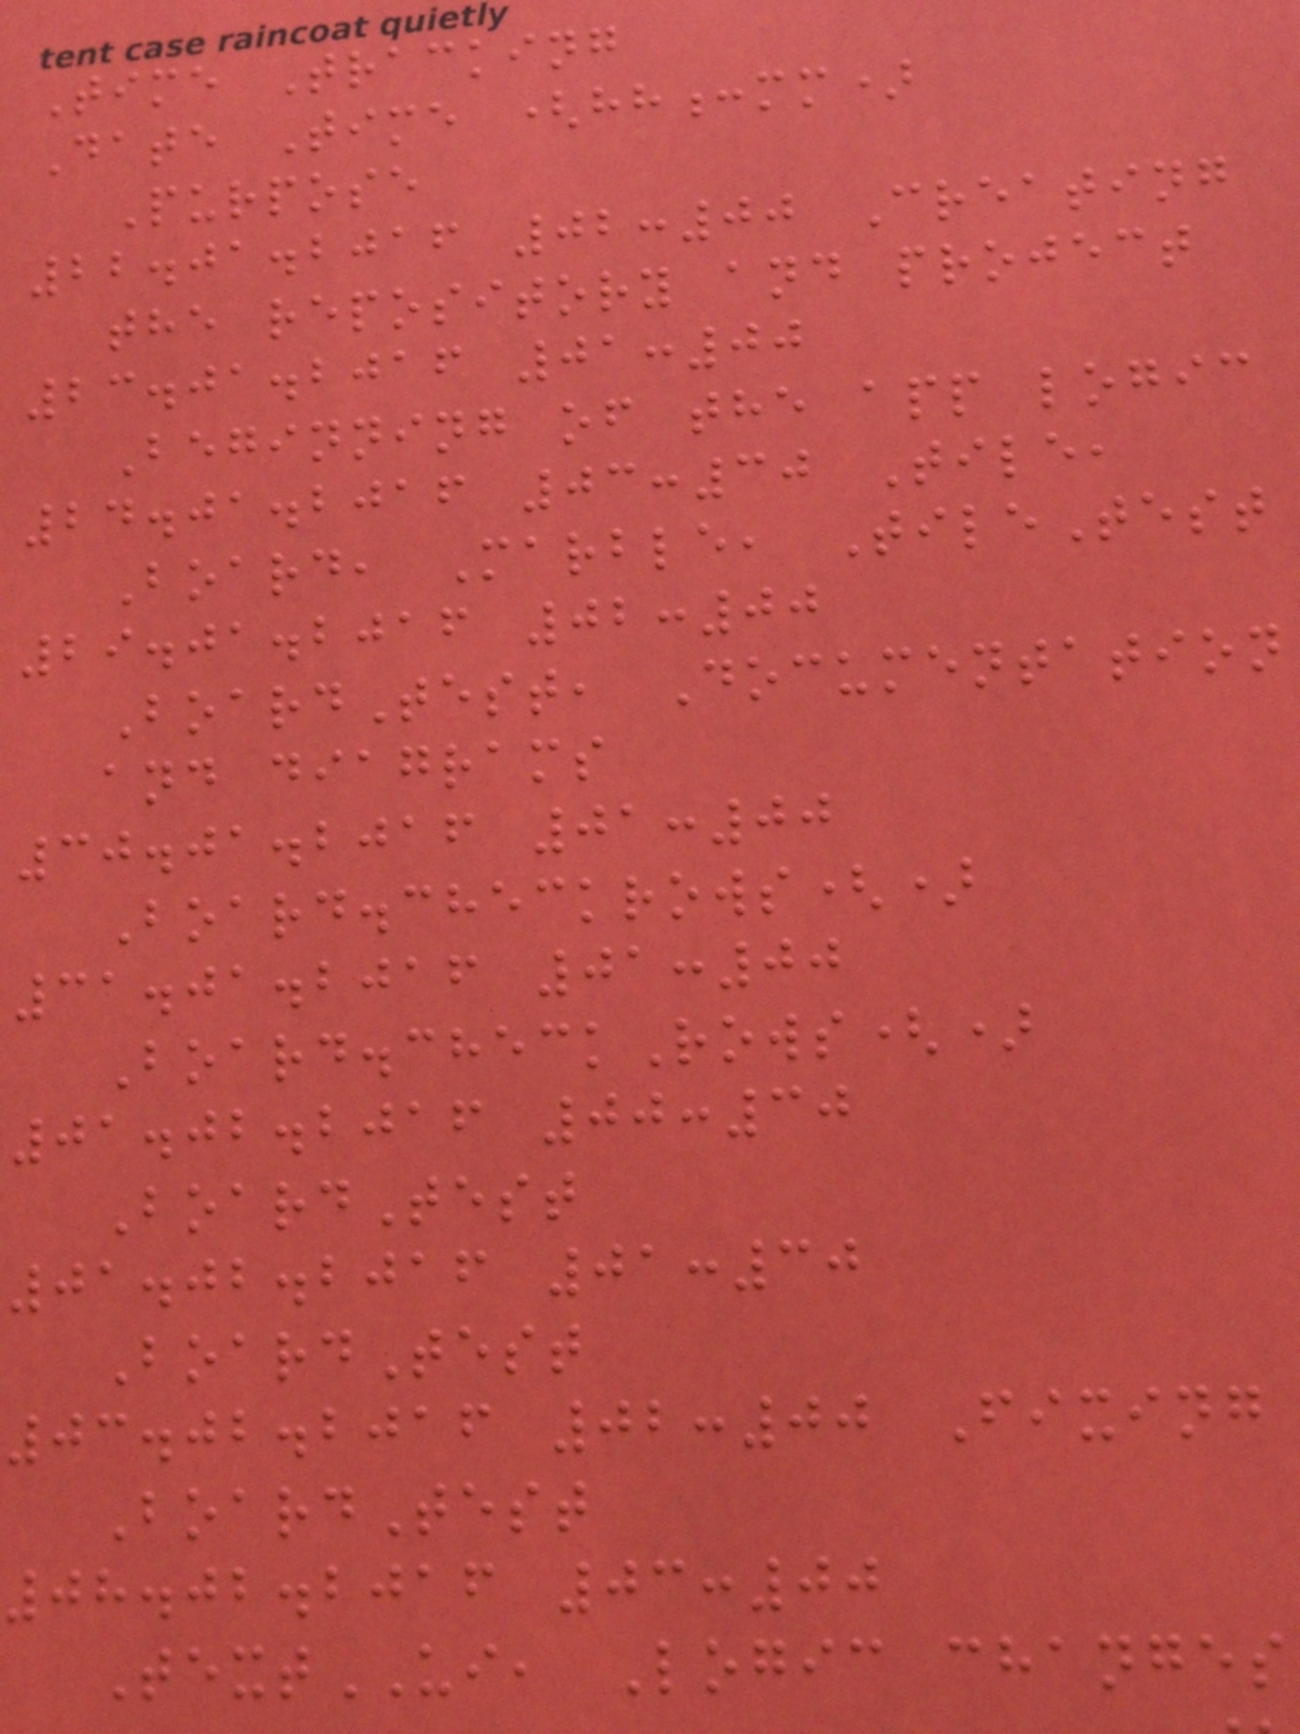Time Tracking
Date Time (hh:mm)
Purpose
22.01.2016 02:00 Creating
the repository and project
23.01.2016 01:00
Beginning of the app logic
24.01.2016 03:30 Tile,
Board, Marble, TileTest
29.01.2016 02:00
BoardTest, Documentation
and diagrams
30.01.2016 01:00
Board.checkrows()
31.01.2016 01:00
Board.checkRows()
01.02.2016 00:30
BoardTest
01.02.2016 01:30
BoardTest
03.02.2016 02:00 Fixing
BoardTest
08.02.2016 03:00
TextUI, Logic changes
